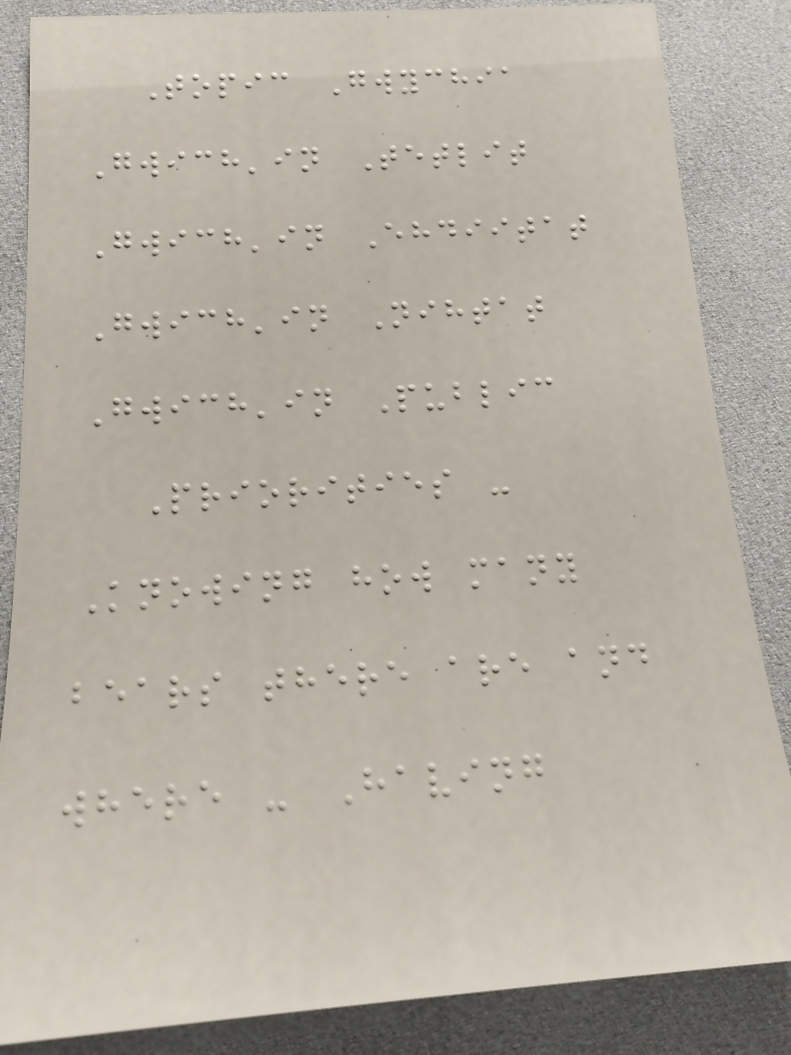Topic Gwychia
Gwich'in Tetlit
Gwich'in Ehdiitat
Gwich'in Nihtat
Gwich'in Public
Priorities -
Knowing how many
bears there are and
where - Having
